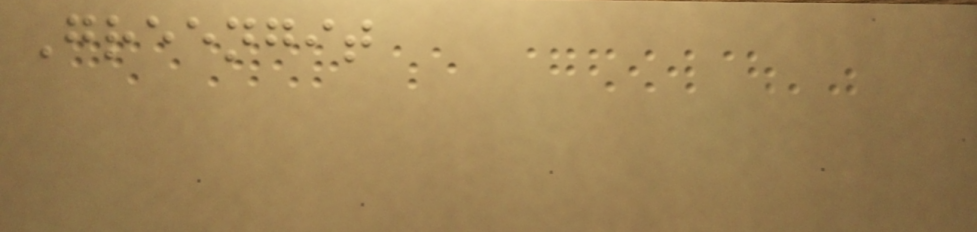Greengit
